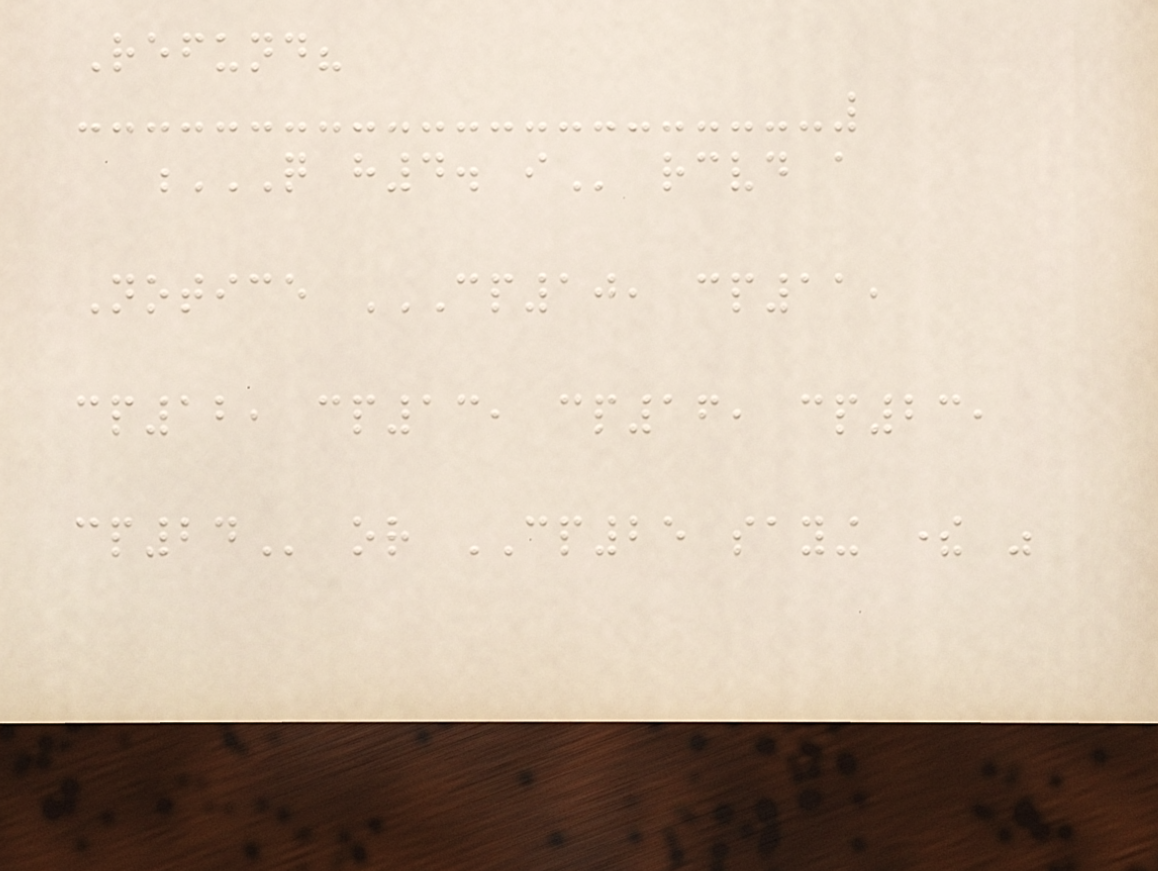Refund?
Q H4. I received a
Notice CP10, CP11,
CP12, CP13, CP16, CP23,
CP24 or CP25 saying there was
